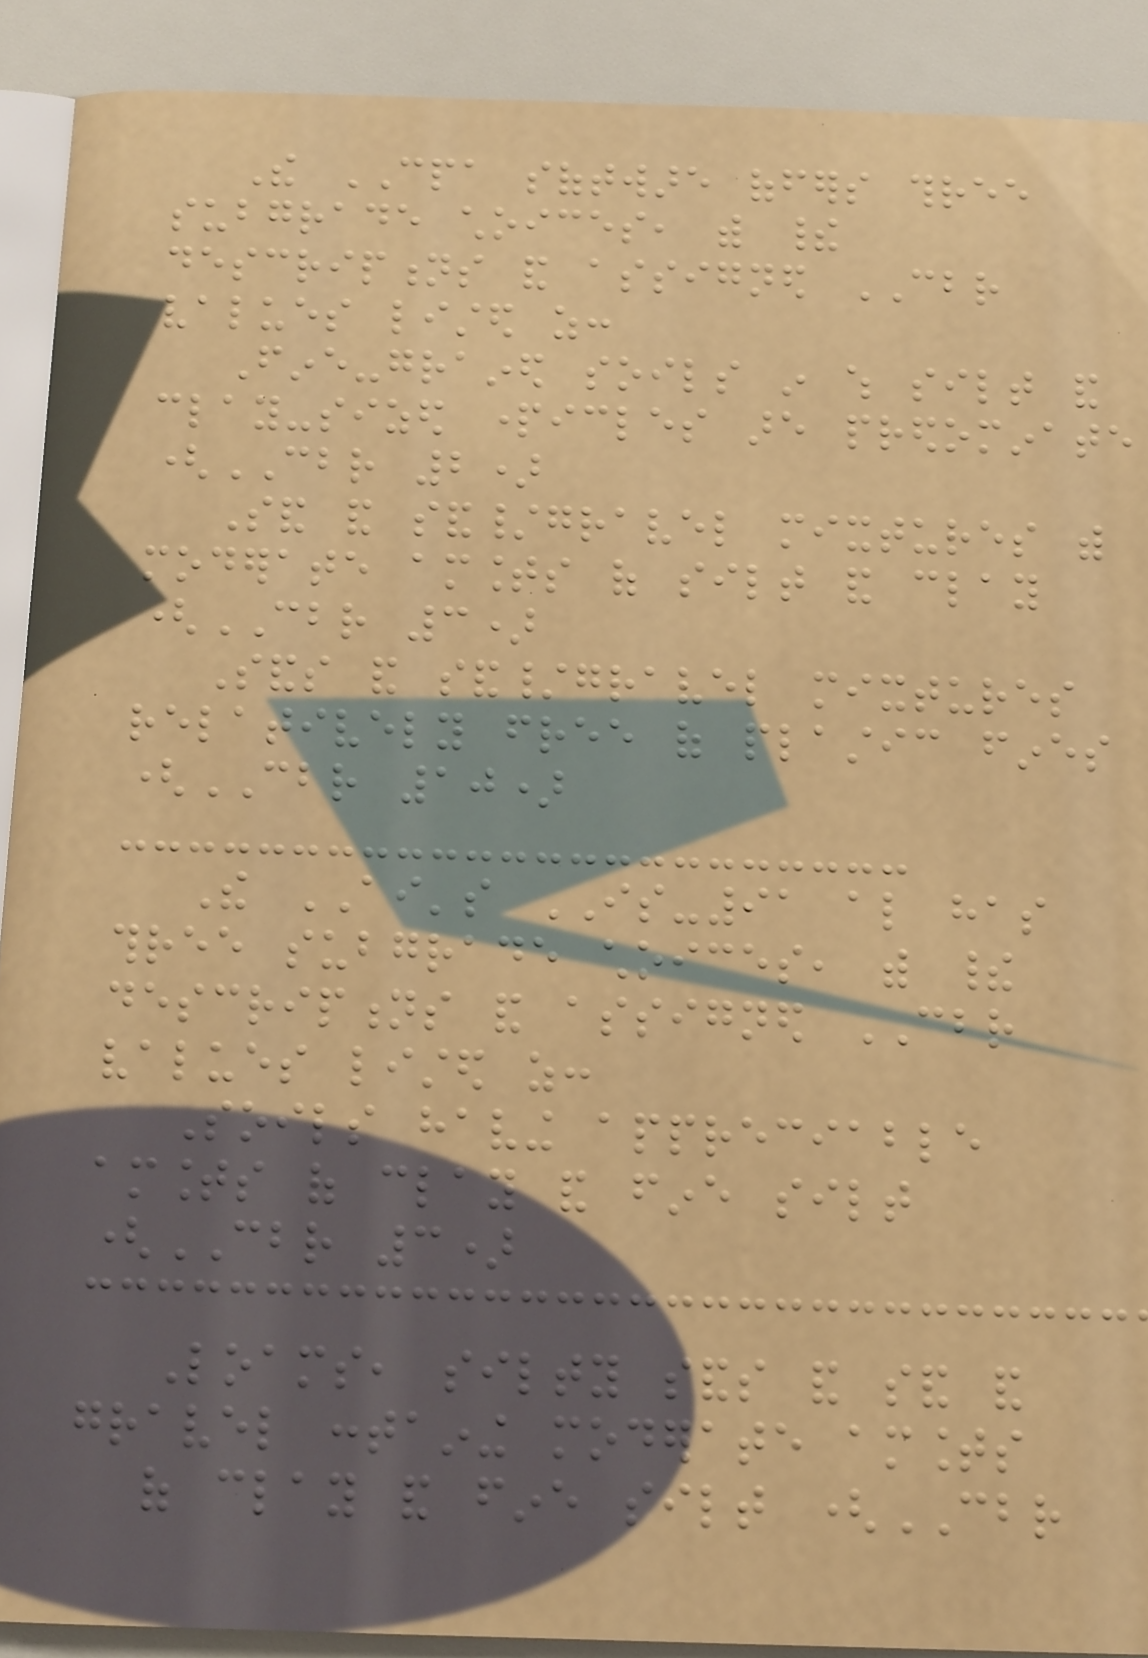The CPA software offers three
subgrade choices, with their
descriptions and assigned CBR
values listed as:
Fine-grained soils in which silt and
clay-sized particles are predominate
(CBR 2)
Sand and sand/gravel mixtures with
moderate amounts of silt and clay
(CBR 3)
Sands and sand/gravel mixtures
relatively free of plastic fines
(CBR 10)
The AI's IS-91 also has
three subgrade choices, with their
descriptions and assigned CBR
values listed as:
Soils having appreciable
amounts of clay and fine silt
(CBR 3)
Loams, silty sands and sand and
gravel containing moderate amounts
of clay and fine silt (CBR
